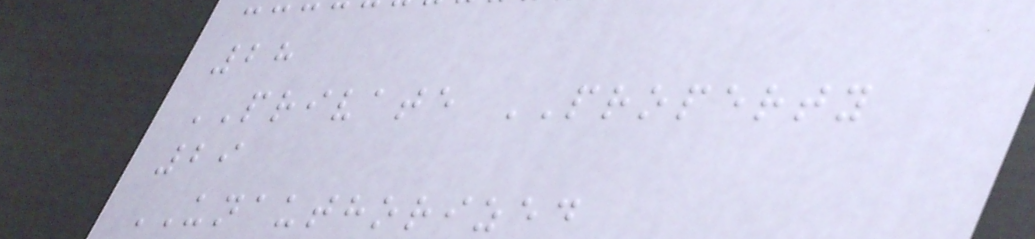28
PRIVATE PROPERTY
29
UNAUTHORIZED
